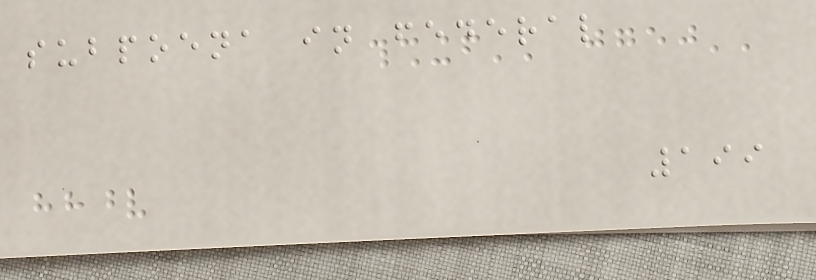subpoena in federal
199
